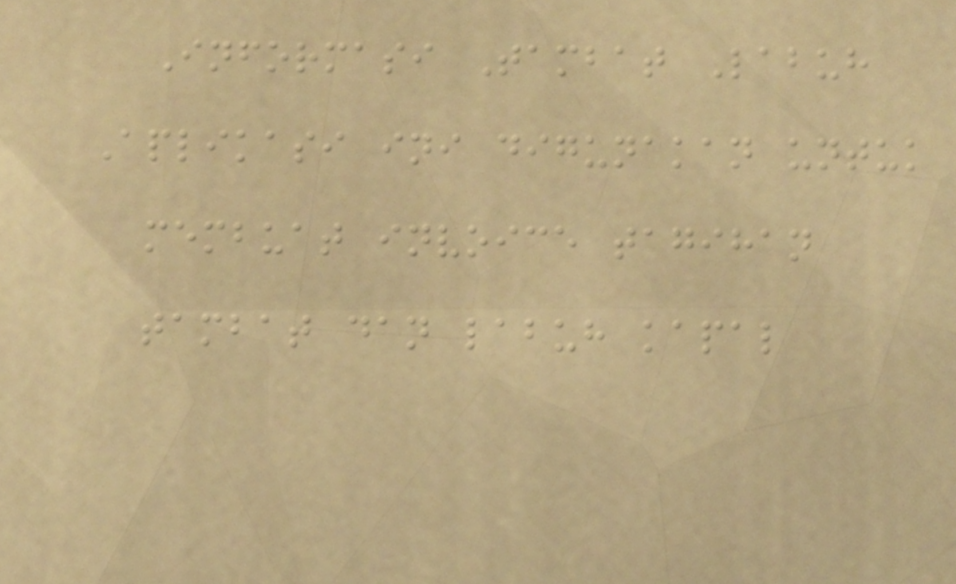Informasi Tambat Labuh
Aplikasi ini digunakan untuk
membuat invoice tagihan
tambat dan labuh kapal
